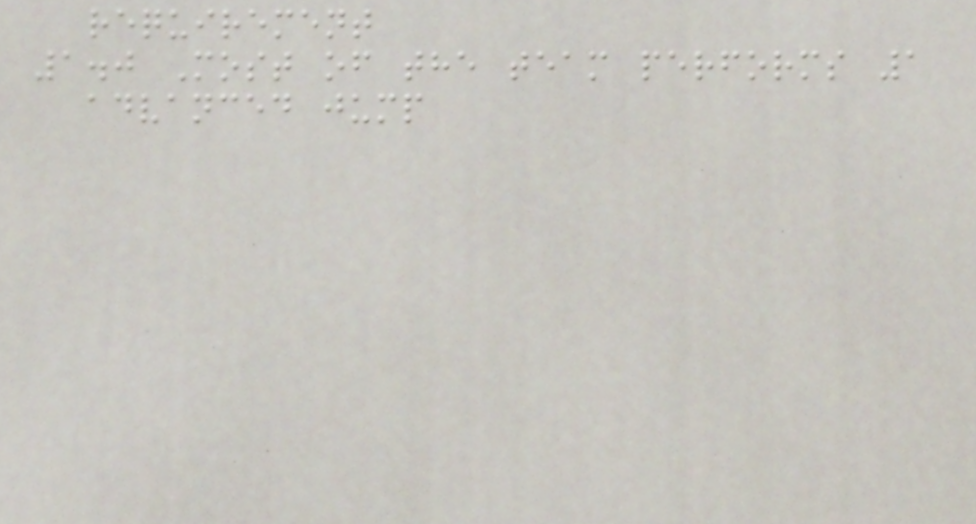requirement
1.0 Most of the team performs 1
advanced jump
